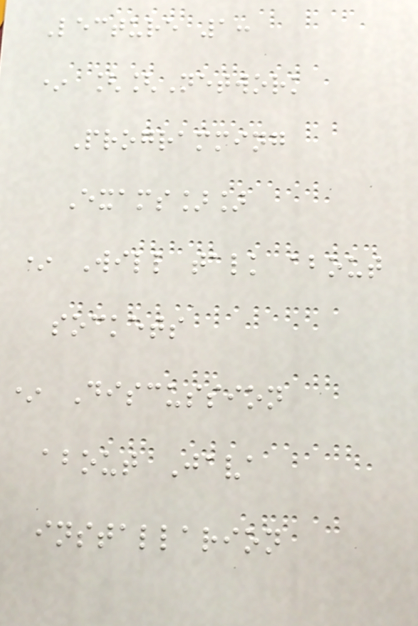Lecture 1:
* [[Network
Programming
Exams]]
* Will talk about
sockets
* Discussion
about Java
installarion
